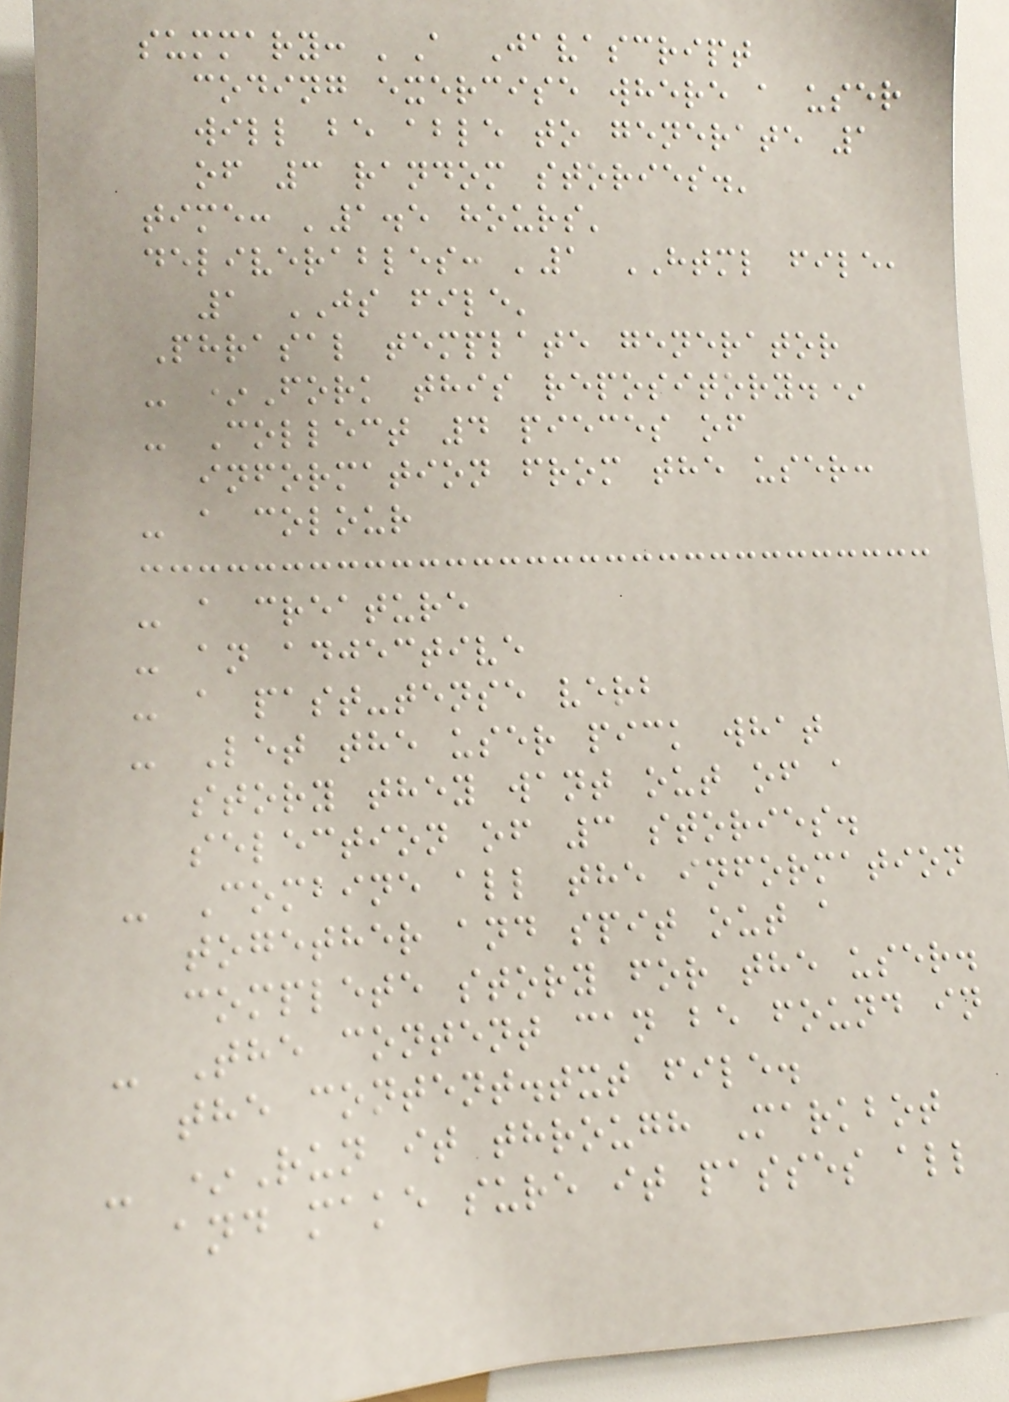summary: 'A Javascript
coding exercise where a user
will be able to generate 1
of 3 random stories.'
time: '1.5 hours'
deliverables: '1 HTML file,
1 JS file'
Phrasal template generator
- *Fork this repository.*
- Collect 4 pieces of
information from the user:
- a colour
- a creature
- an adjective
- a past-tense verb
- Let the user pick what
story they want out of a
selection of 3 stories.
- Combine all the information
together and spit out a
complete story for the user.
- The content can be found in
the content.txt file.
- *Run it through Markbot
and make sure it passes all
